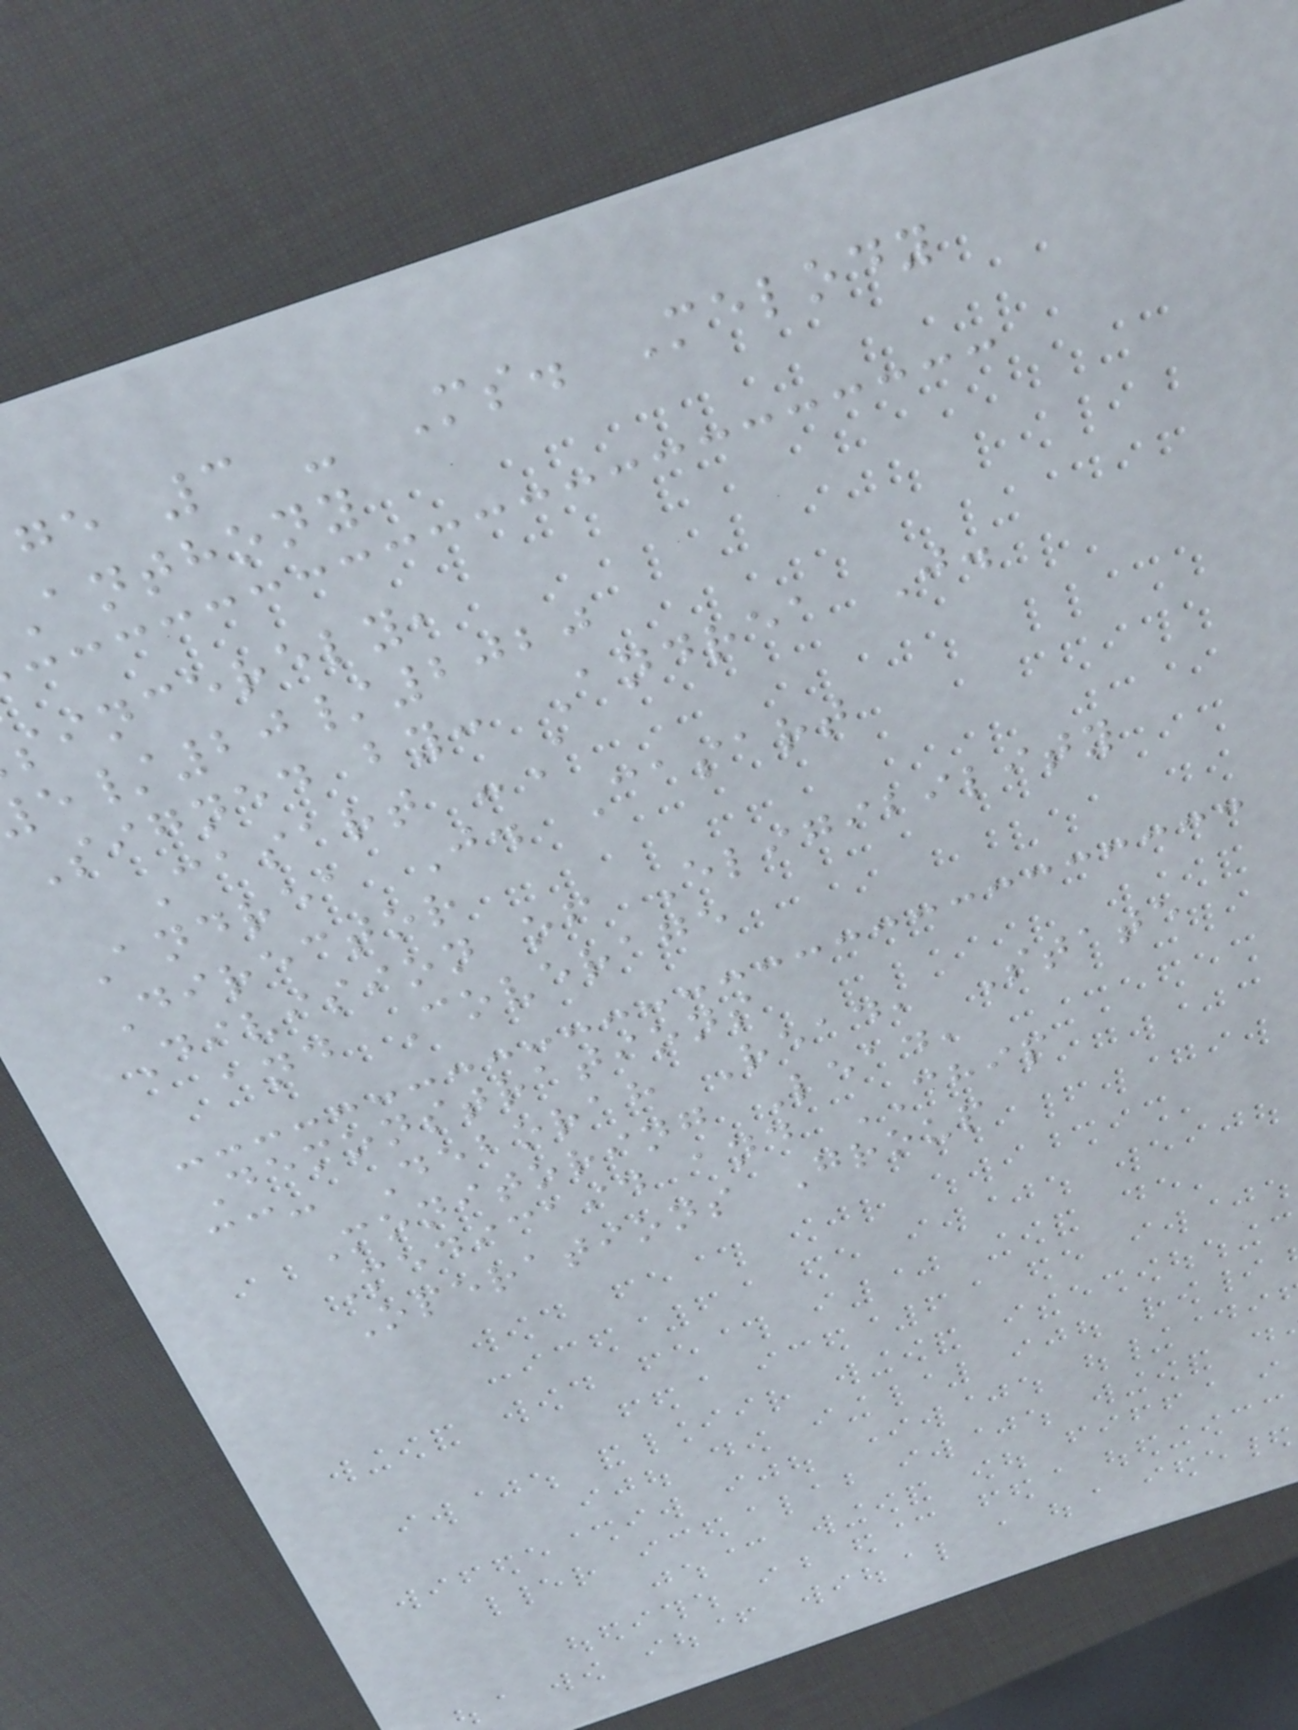ge 3 - Ms. Melody
anthony
sincerely,
/20/2020
Signed by: Andrea J.
Casart -A
Andrea J. Casart
Director
Division of Eligibility
and Coverage
Demonstrations
cc: Deborah Read, State
Monitoring Lead,
Medicaid and CHIP
Operations Group
